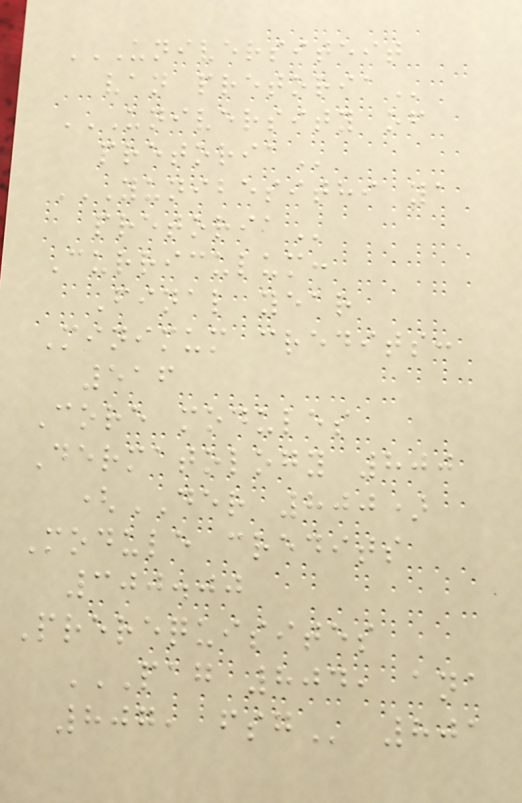UNIVERSITEIT
VAN PRETORIA
UNIVERSITY OF
PRETORIA
YUNIBESITHI YA
PRETORIA
Curriculum:
Final year
Minimum credits:
516
Core modules
Dermatology 800
(DER 800)
Module credits
300.00
Prerequisites
PAG 804, ANA
807, FSG 801
